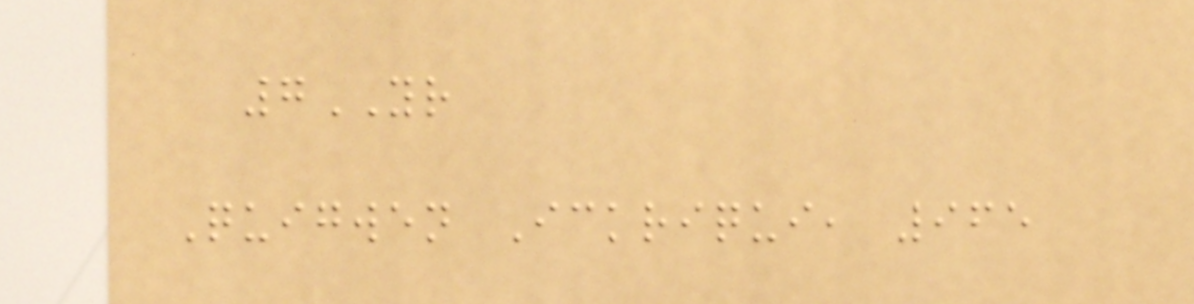7YR
Quigwen Ickriqui, 965
